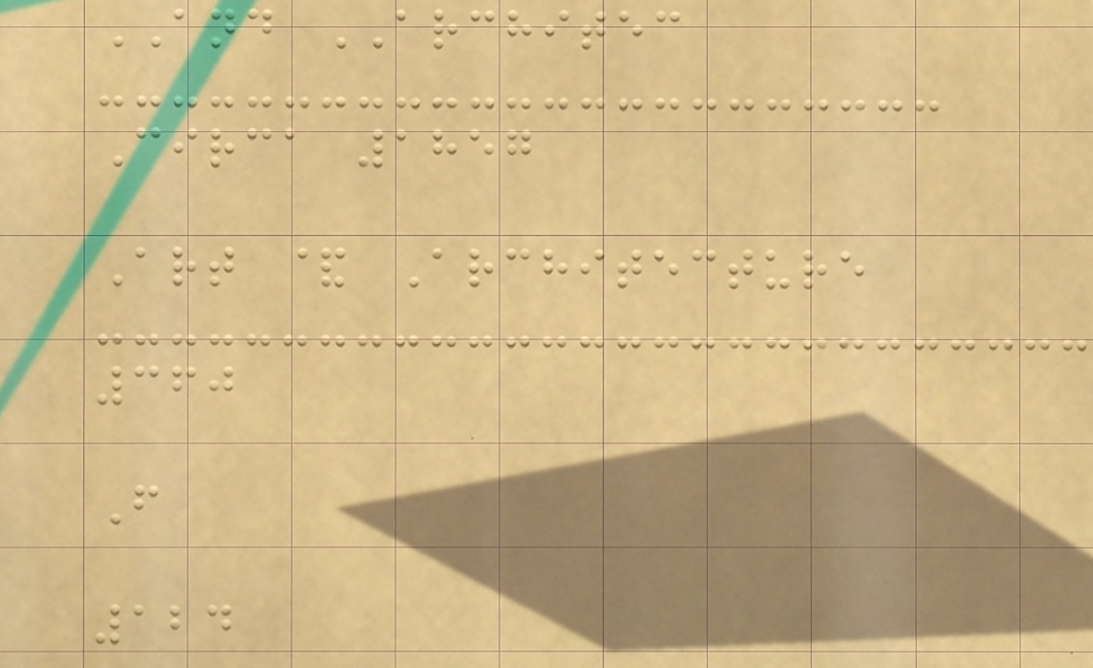AND ARCHITEC
Circa 1857
Art & Architecture
360
F
124
